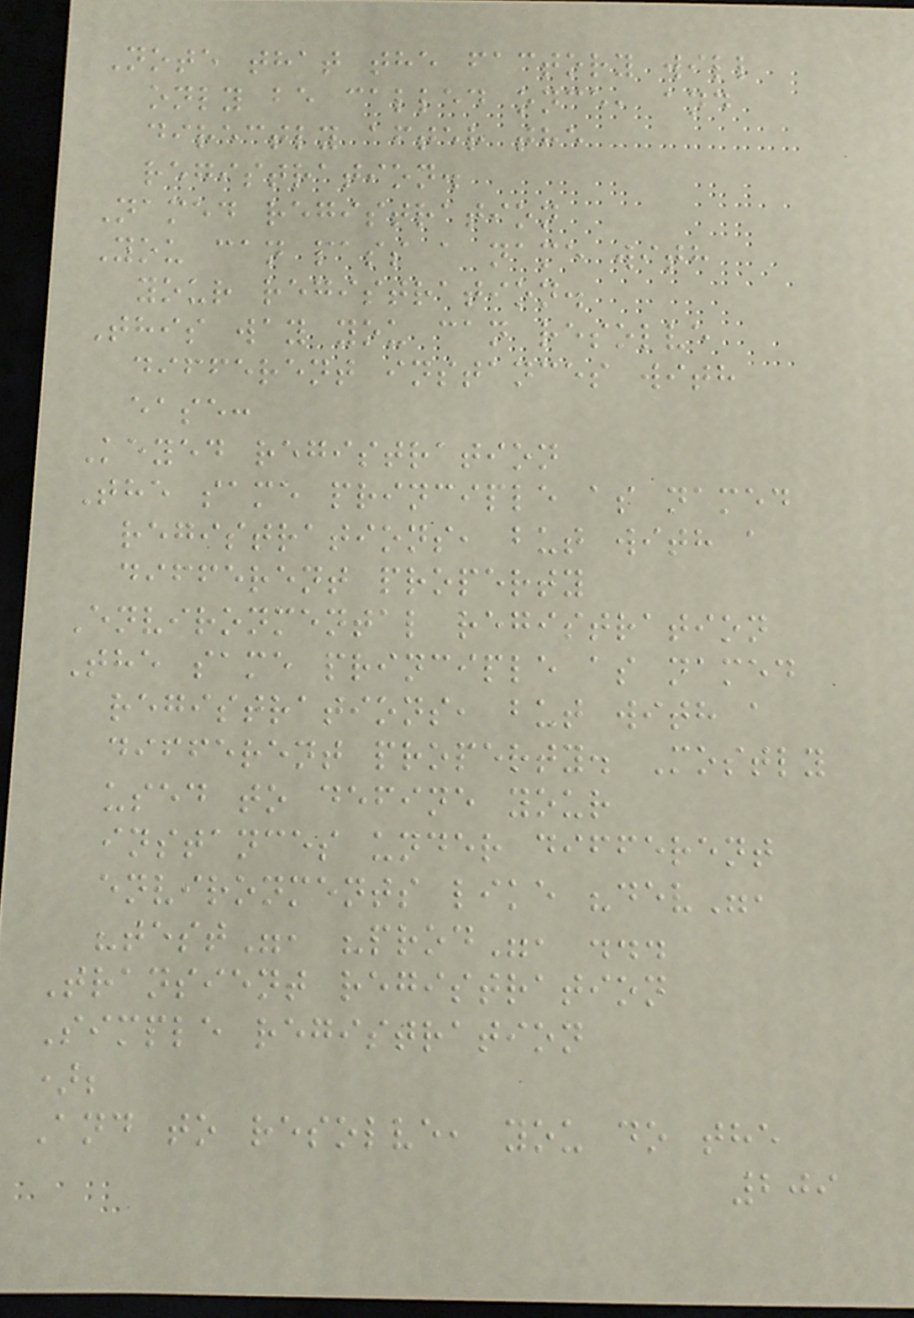Note that the factory will
only be called once, and
directly after the
registration.
Named registration
You can pass a name with
your registration.
This way you can resolve
different instances with
ease:
Keyed registration
The same principle as named
registrations, but with a
different property
Environmental registration
The same principle as named
registrations, but with a
different property. Mostly
used to define your
instances under different
environments like "dev",
"test", "prod", ...
Transient registration
Simple registration
);
And to resolve, you do the
209
